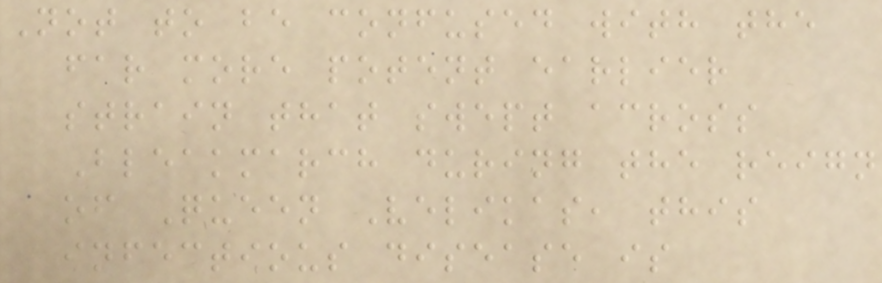Not to be confused with the
far more potent earlier
strain that swept across
Bleakmarch during the reign
of Queen Velikas, this
infectious disease is
